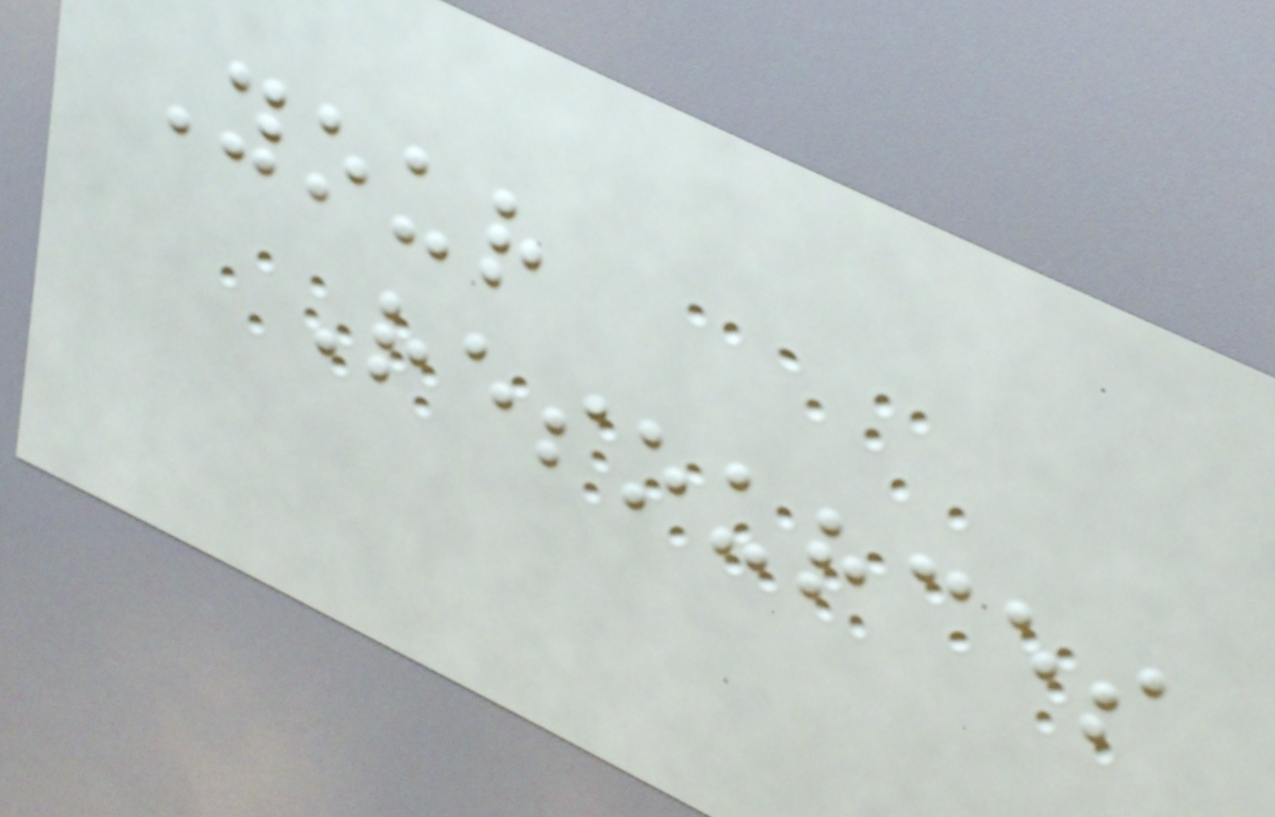Your
Resources
